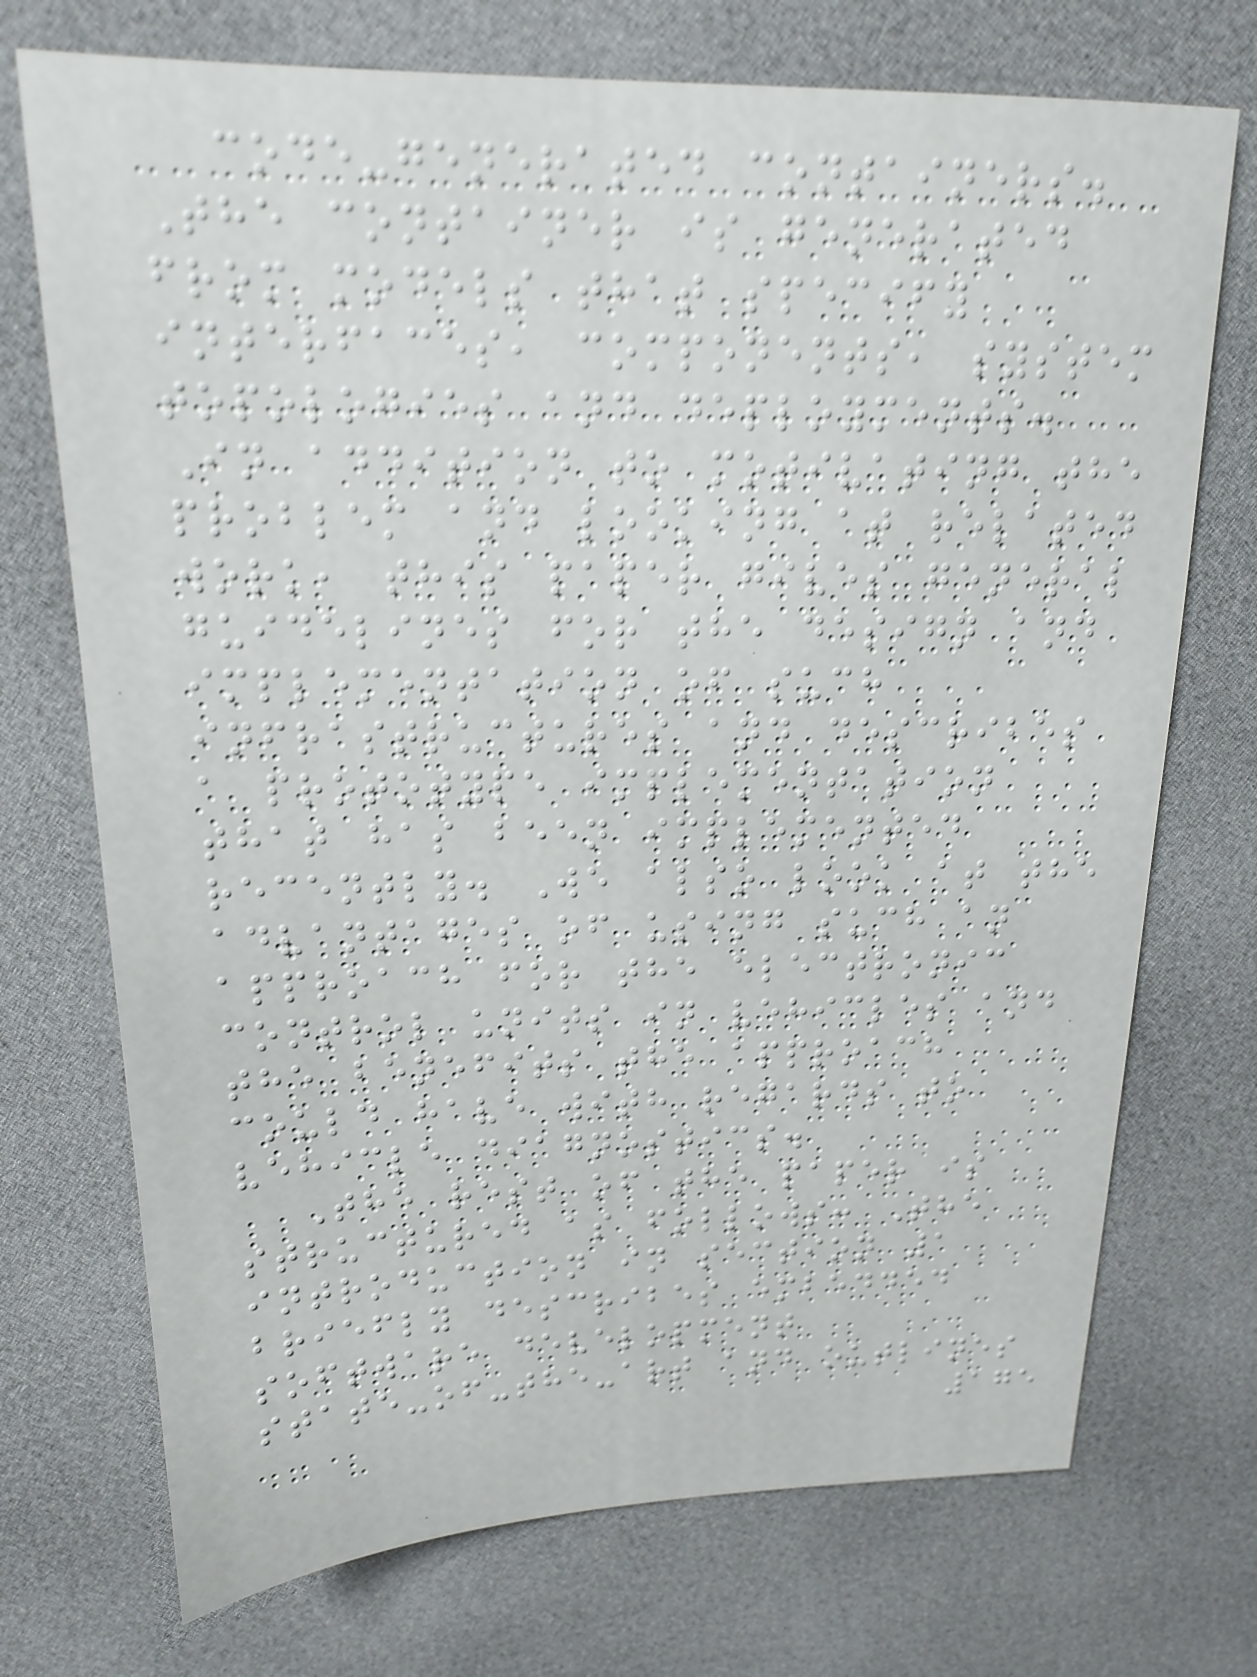code-generated containers.
The container is generated
from models that specify
interfaces, components, system
topologies and deployments.
In addition to motivating the
problem and looking at related
work, this paper gives general
guidelines for the design and
implementation of such
infrastructures and describes
a prototype implementation
that has been implemented
recently. We also look at the
advantages of using such an
approach for the electronic
control units in vehicles and
the benefits the approach
could have with regards to
vehicle diagnostics.
The rest of the paper is
structured as follows: The
introduction in section 1
briefly describes embedded
software development
state-of-the-art and outlines
175
